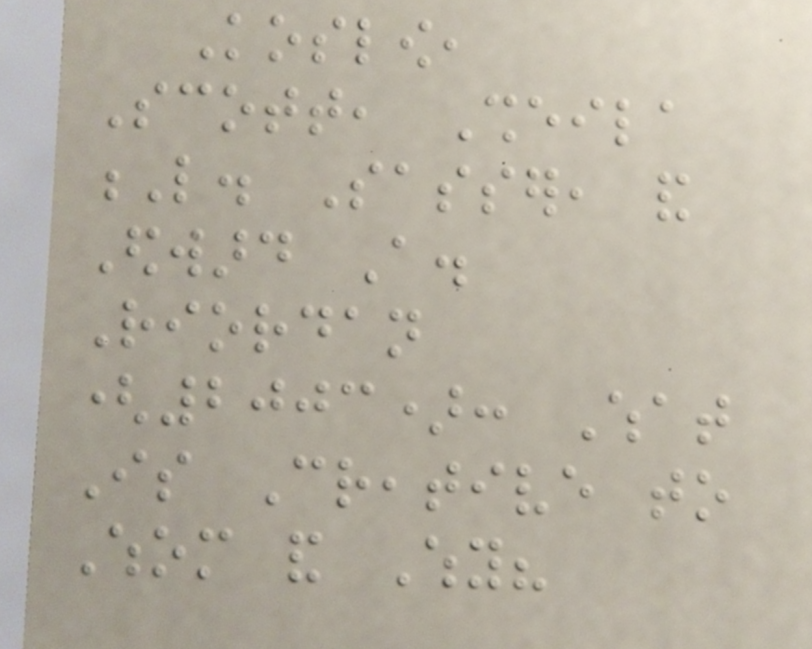Koslow,
Scott, Sheila
L. Sasser, and
Edward A.
Riordan
(2003): What
Is Creative to
Whom and Why?
